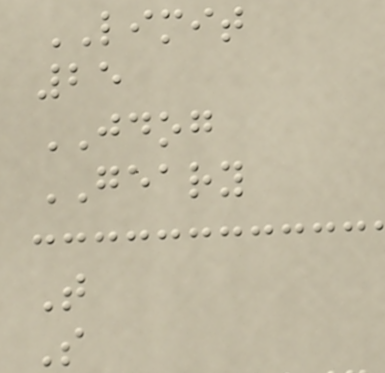LIMIT
25
JDOG
GEARY
T
S
